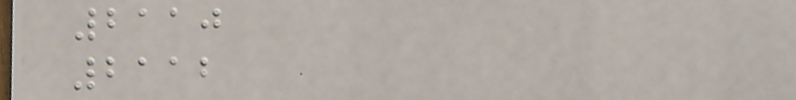2110
2112
